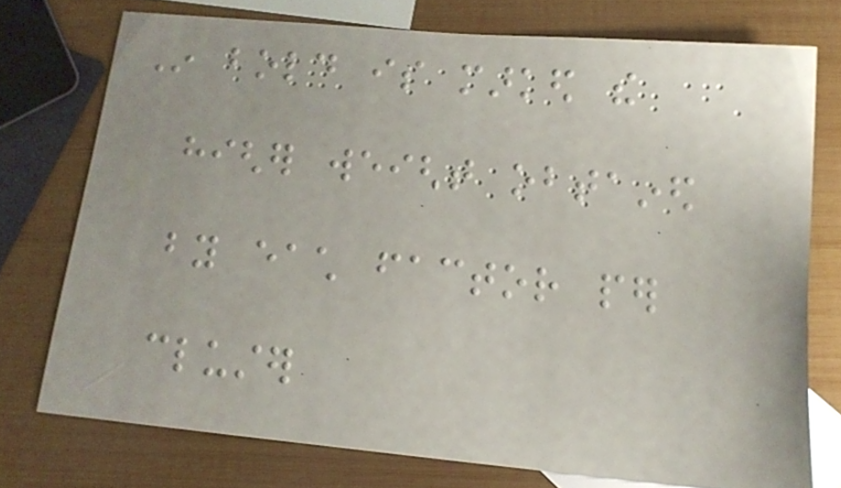In bold is marked the
higher weight obtained
by each factor per
cluster
